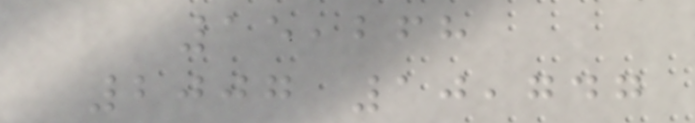15,268
2007 10,747
